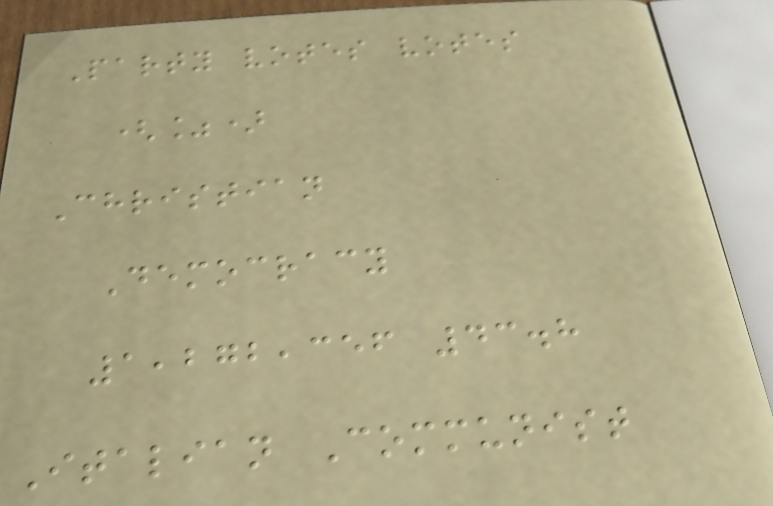Party votes votes
(%)
Christian
Democracy
1,272,356 43.8
Italian Communist
